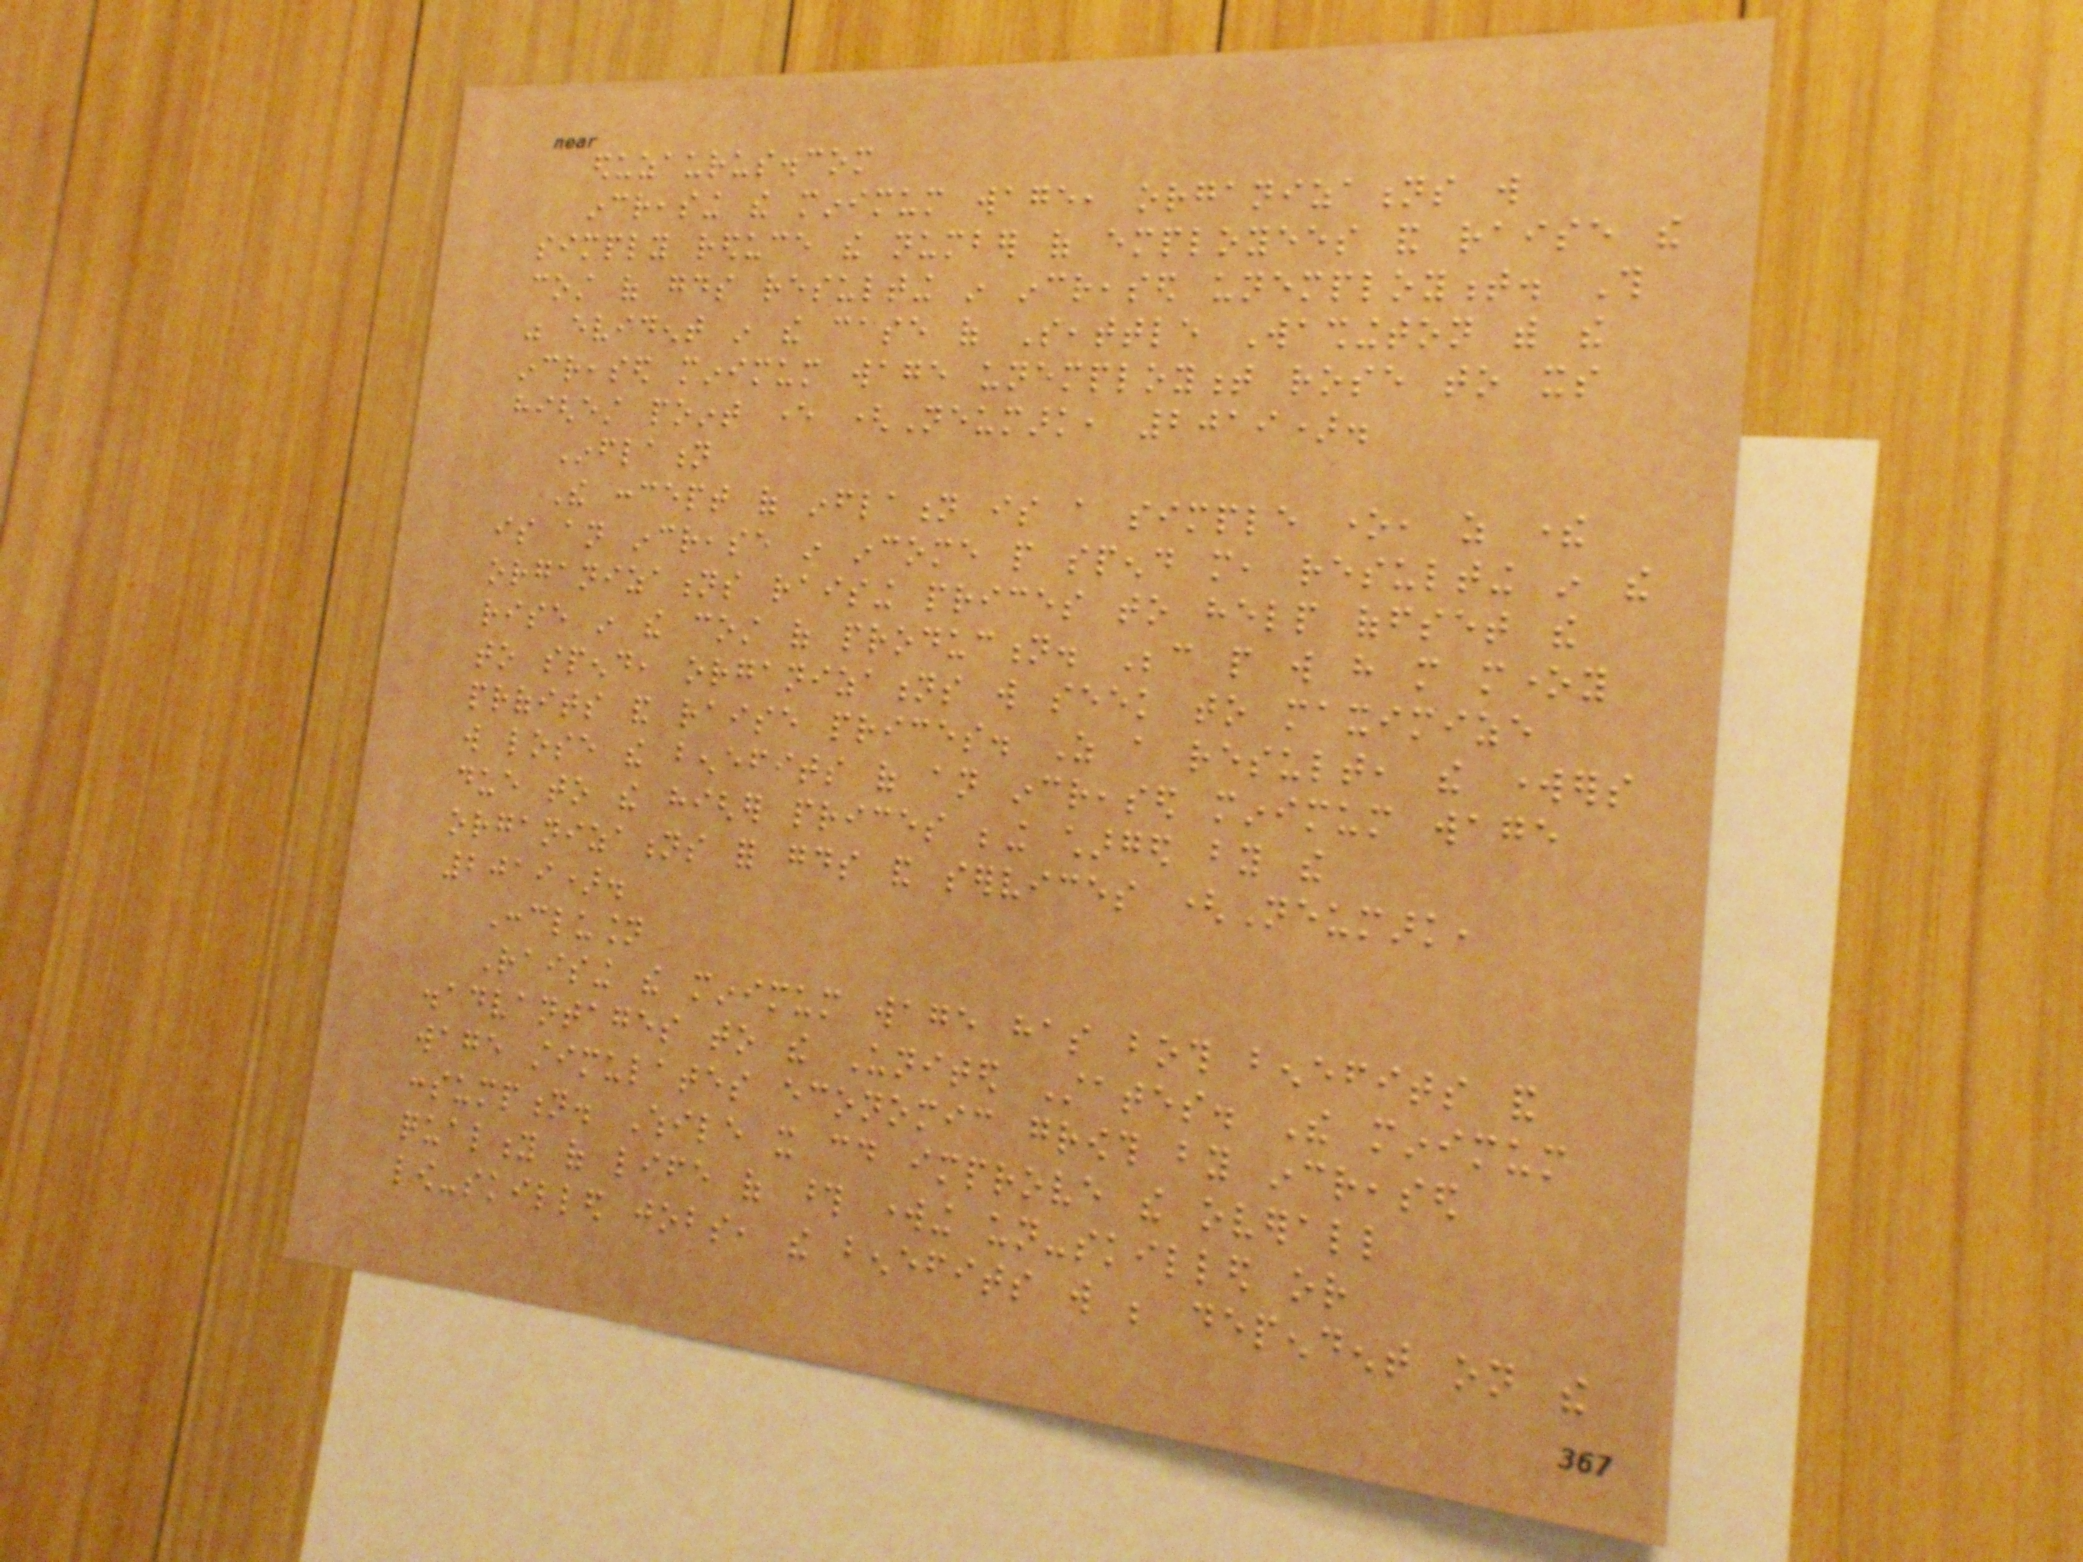eduzaurus.com
increasing the minimum wage, organizations will
simply reduce the number of employees and raise the
cost of goods resulting in increased unemployment. This
was evident in the case of Seattle Washington with the
increased minimum wage unemployment rose to its
highest point ever (Neumark, 2019).
Inflation
The concept of inflation is a simple one, as there
is an increase in income people spend more, resulting in the
organizations raising prices to help offset the
rise in the cost of production. Because people will have more money
to spend, organizations will seek to maximize
profits and raise prices. As a result, the workers
will lose the benefits of an increased minimum wage
due to the higher prices being charged by the
organizations for goods and services (Neumark,
2019).
Conclusion
Raising the minimum wage has both benefits and
disadvantages to the United States. The minimum
wage stimulates economic growth by increased
consumption. While it could improve the overall
quality of life of those working un-skilled or
low-skilled jobs, the benefits will be dependent on the
